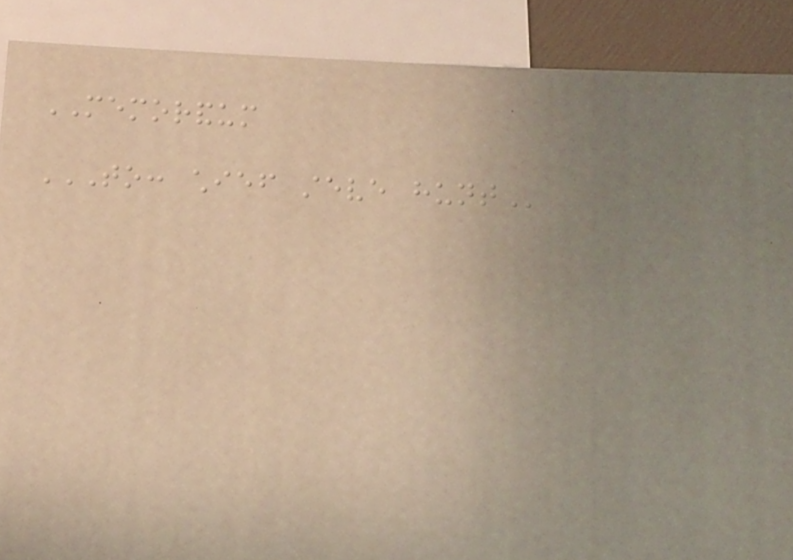MEMORANDUM
TO: CHIEF STEVE HUNT
